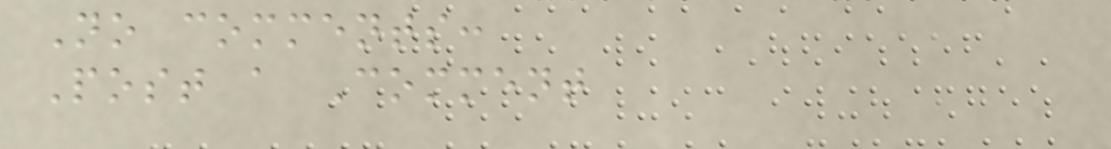No comments:
Post a Comment
